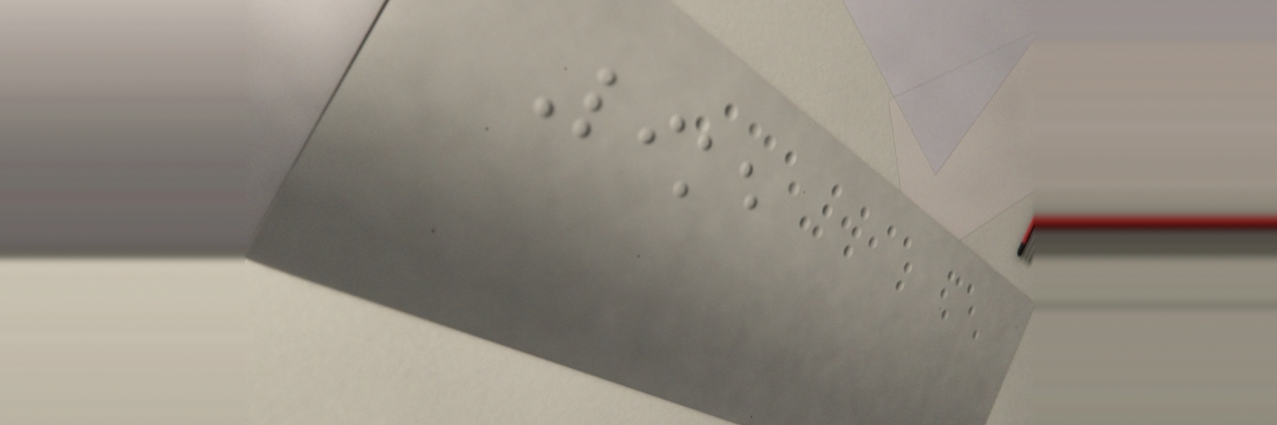Like
